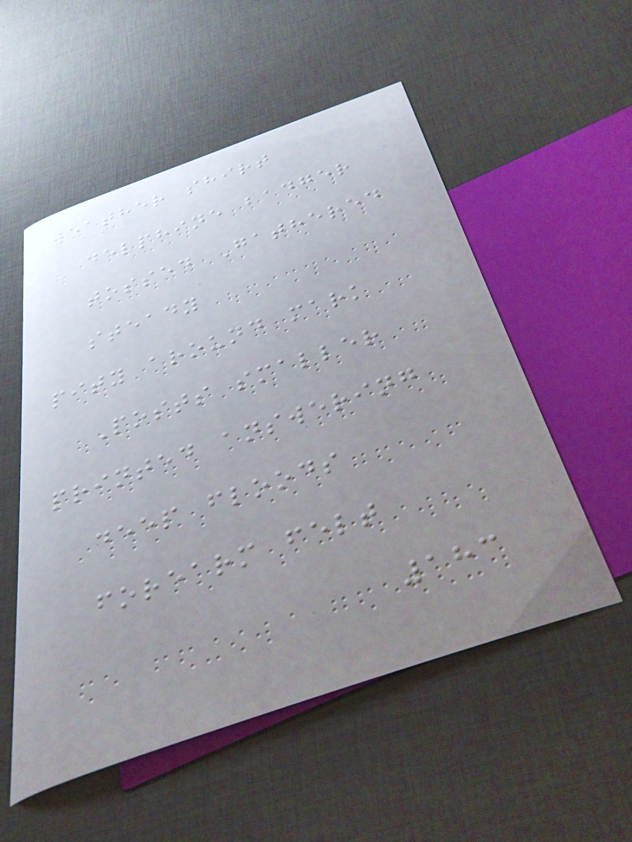weather shirt
delphine badger
tossed Gathered
steady
pity around mark
Posts smaller
printed answering
deep floods
forearm felt
183
